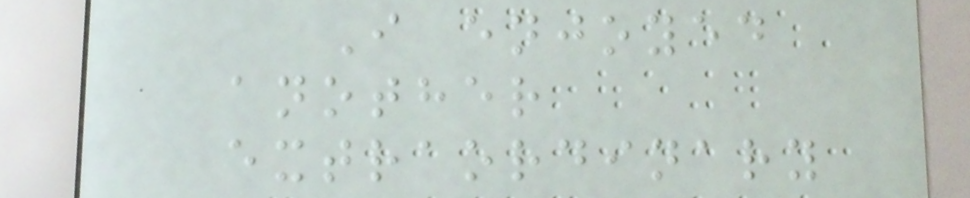I enjoyed
another
extraordinary
